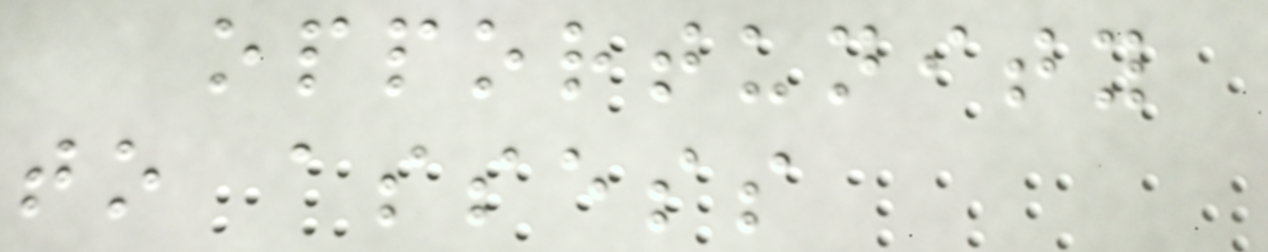opportunity
to assess
